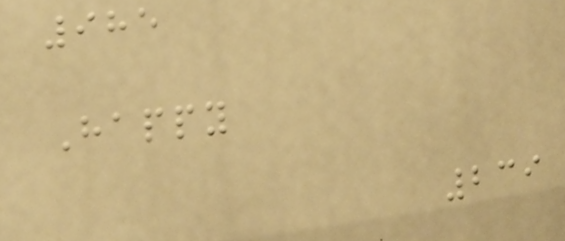985
Happy
239
